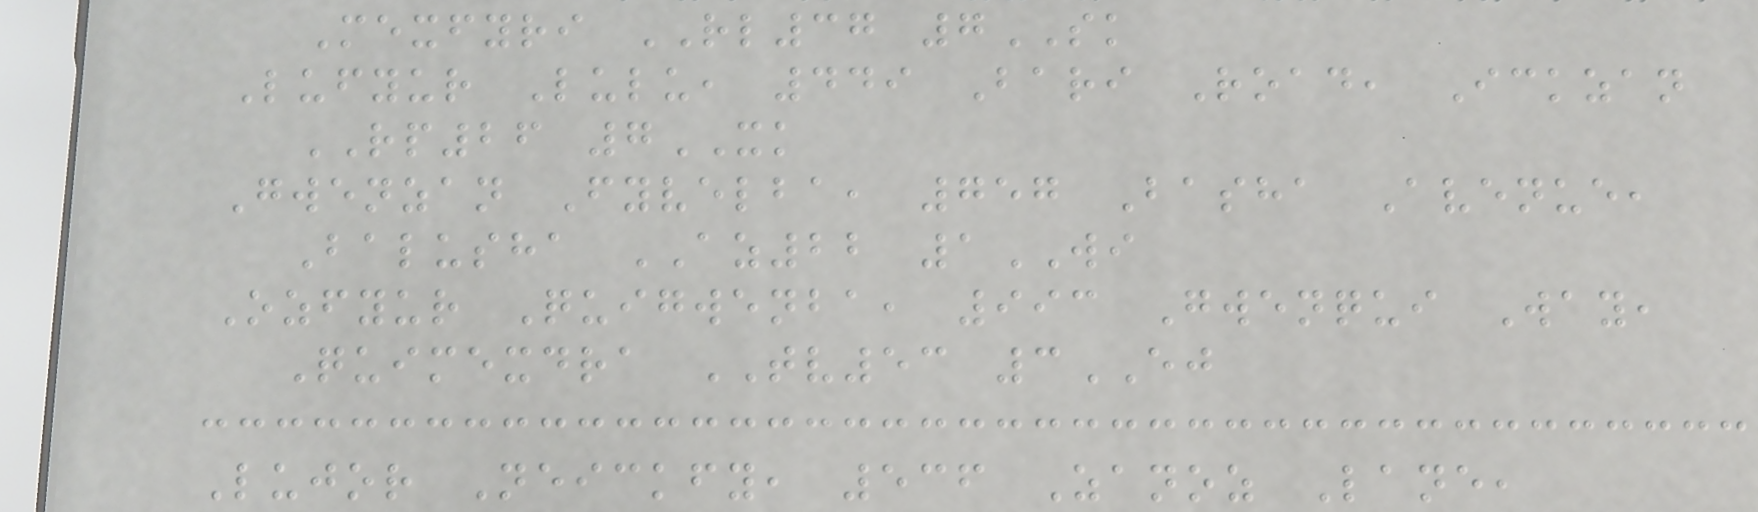Mexfyri RL37 7SK
Lufyur Lulu, 449 Bari Road, Ickzan
RP26 7XK
Gwenzan Fyvelba, 757 Basha Avenue,
Balusha AZ22 1WI
Ozfyur Quigwenba, 993 Gwenqui Way,
Quimexdra TV53 3EJ
Lujor Neickfy, 536 Zanoz Lane,
